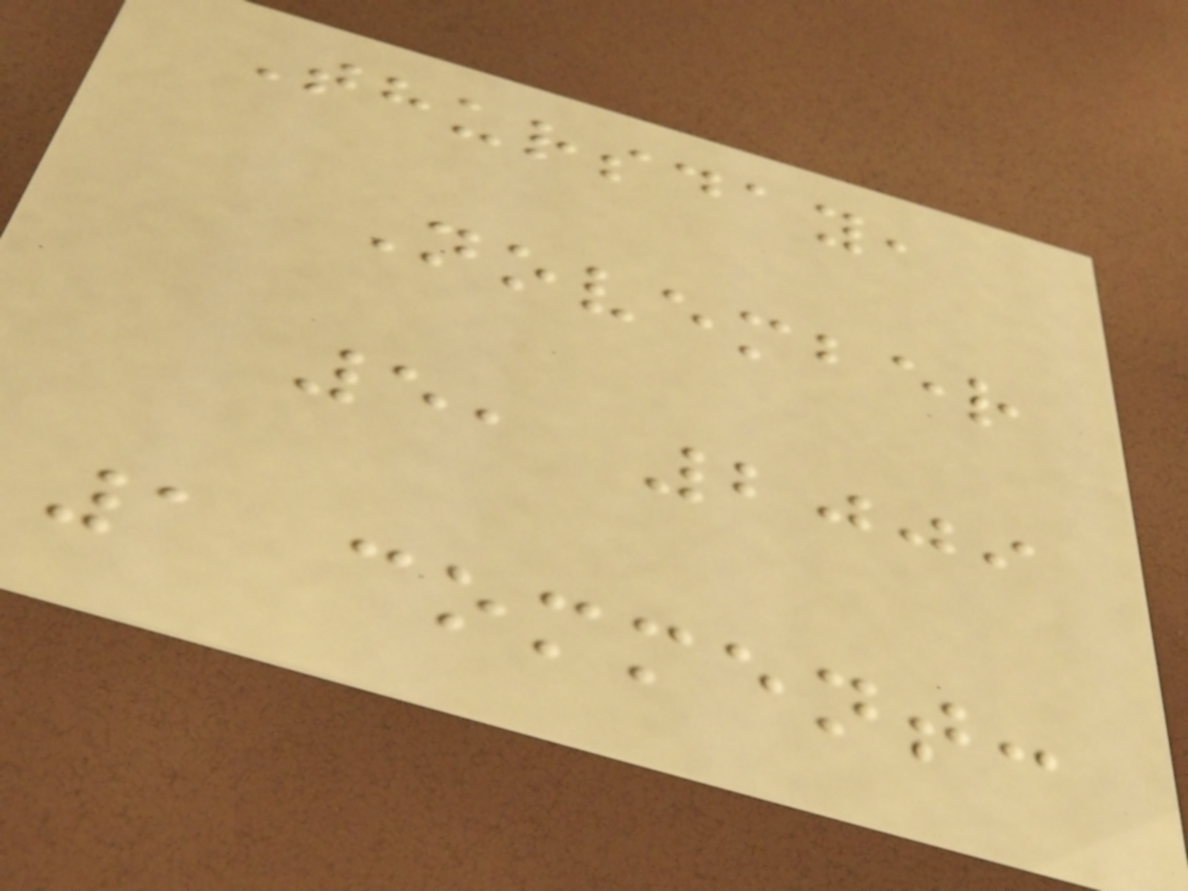Thursday,
November
5, 2009
1 comment:
